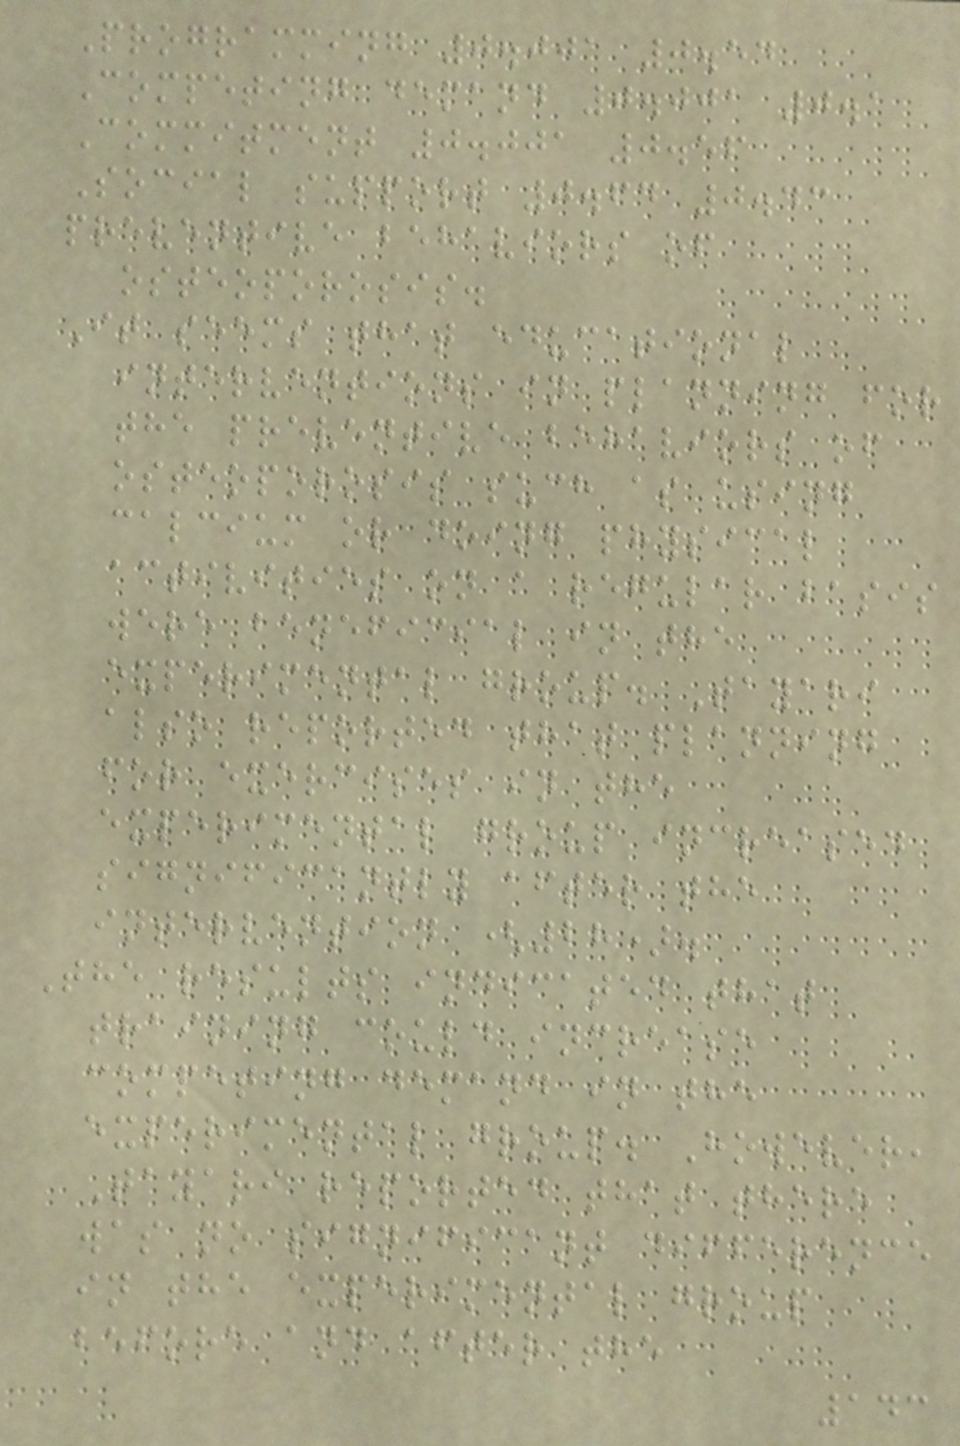Programming 0.001 0.54
Competing demand 0.001 0.1
Commitment 0.001 0.56
Social support 0.64 0.43
preventive behaviors of
osteoporosis.
It seems that educational
interventions in planning for
the preventive behaviors of
osteoporosis such as using
calcium or doing physical
activities on a regular basis
were beneficial in the
experimental group. Tayari
also reported that planning
for exercises in the
experimental group increased
significantly after the
intervention (28).
The results indicated that
training could increase
competing demand in the
experimental group. However,
Tayari reported that there
was no significant difference
in the experimental group
before and after the
143
